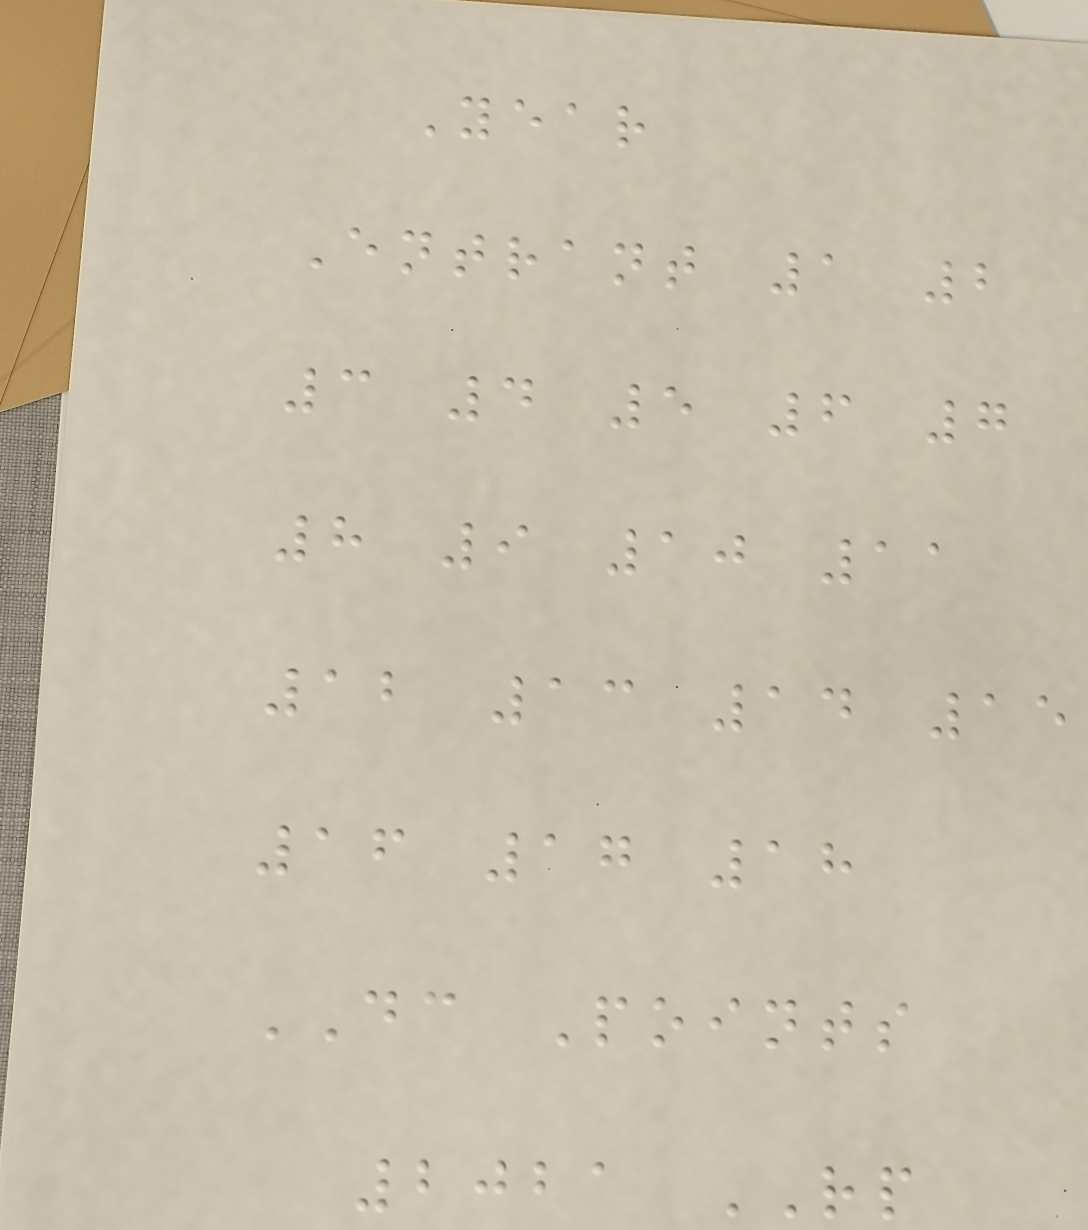Year
Entrant 1 2
3 4 5 6 7
8 9 10 11
12 13 14 15
16 17 18
DC Points
2021 RP
